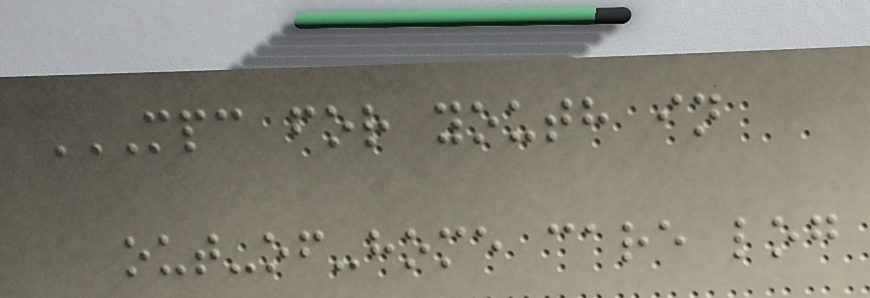MPC FOR YOUTH IN
OUT-OF-HOME CARE LOG
